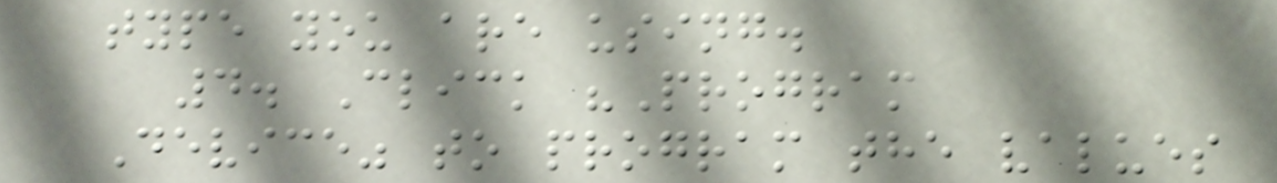type you are using.
4. Click "Program
Device" to program the values
